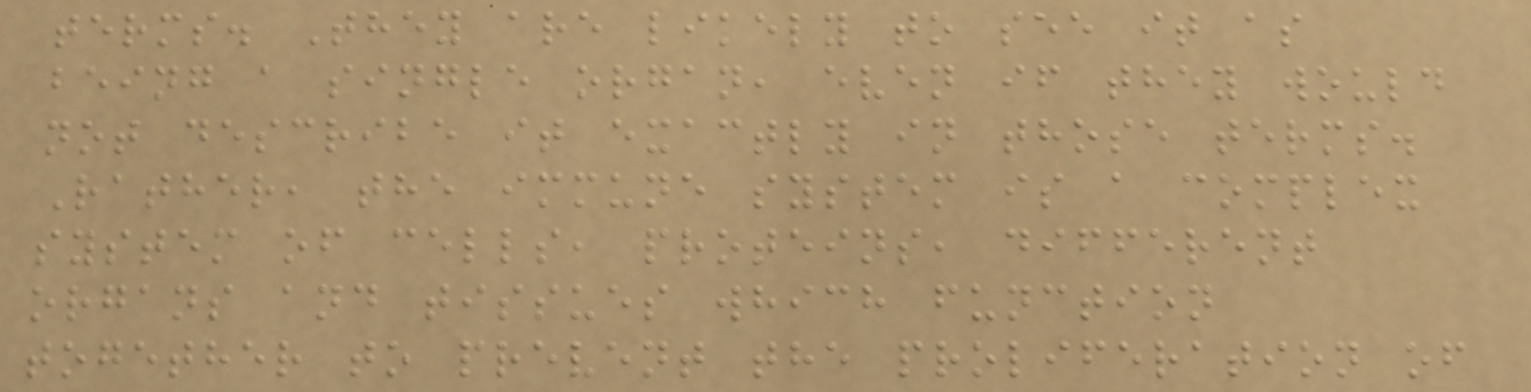terms. They are likely to see it as
being a single organ, even if they would
not describe it exactly in those terms.
Rather, the immune system is a complex
system of cells, proteins, different
organs and tissues which function
together to prevent the proliferation of
